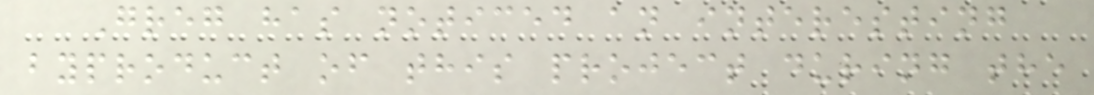Greg has noticed an interesting
byproduct of this project during the
